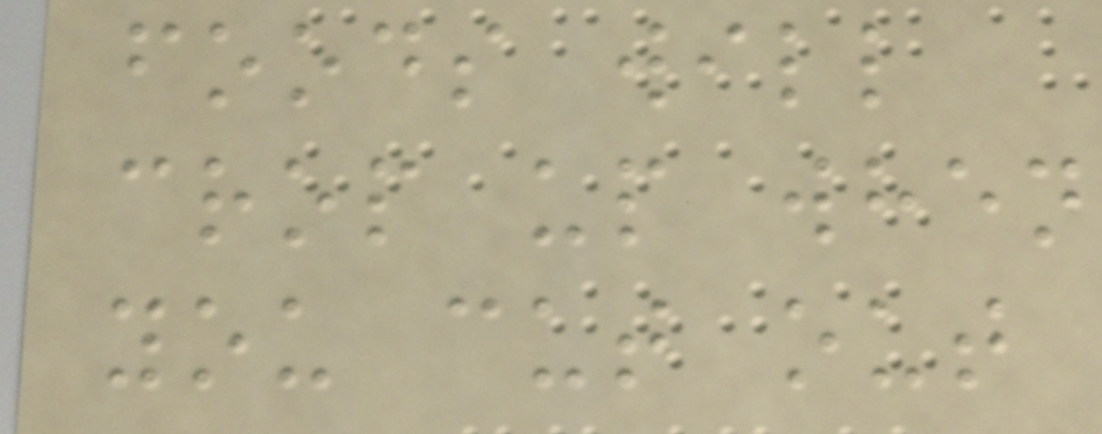foods will
crop up when
you cut out
